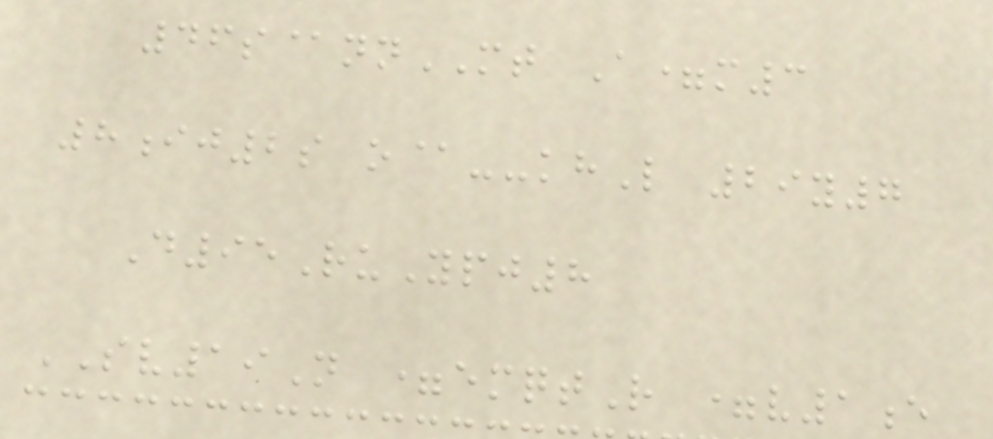46s@nnMT A=m3
8ij2s o@--khL 29y7
D95RuYpj8
SV19N =emqtR =v1e
